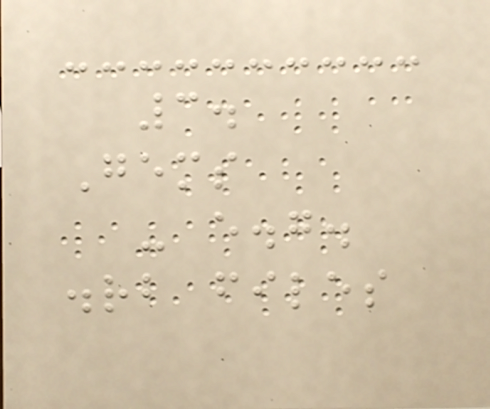3.
Gems
- e.g.
.rb files
